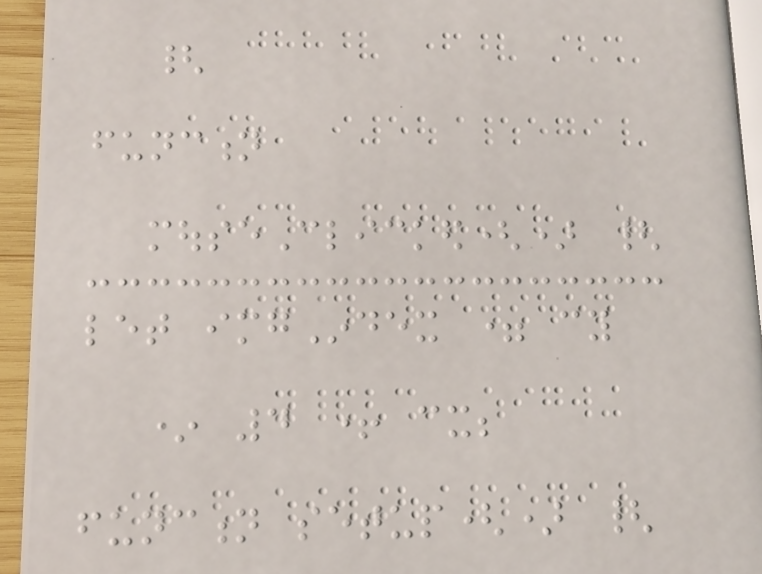{
function
mouseClicked() {
let imgIndex = cy
* 4 + cx;
function setup() {
